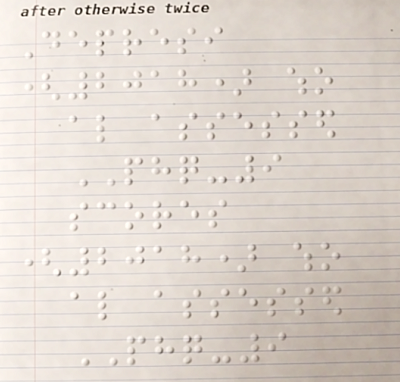Depresi
(2018) who
also assessed
PHQ-9
scores
(2018) who
also assessed
PHQ-9
